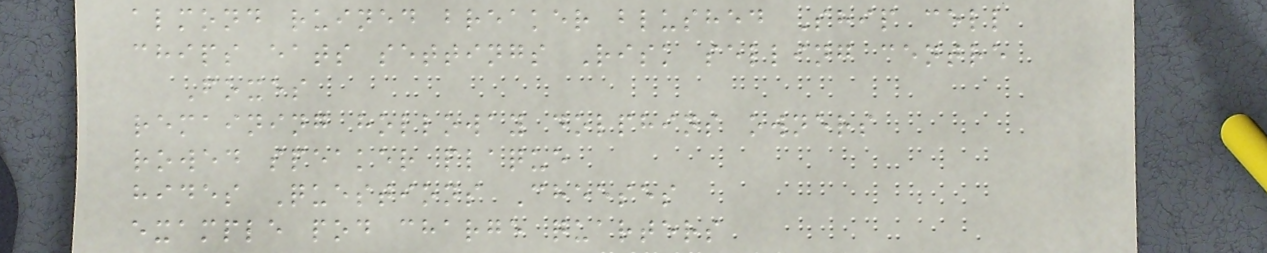almond ruined breaker blushed Ship cell
chips eats settings Risk selling centre
Foxes
remaining holloway dolphins owners
rowed speaker plaque
hides Questions Cheeses
example pod charge quarters
